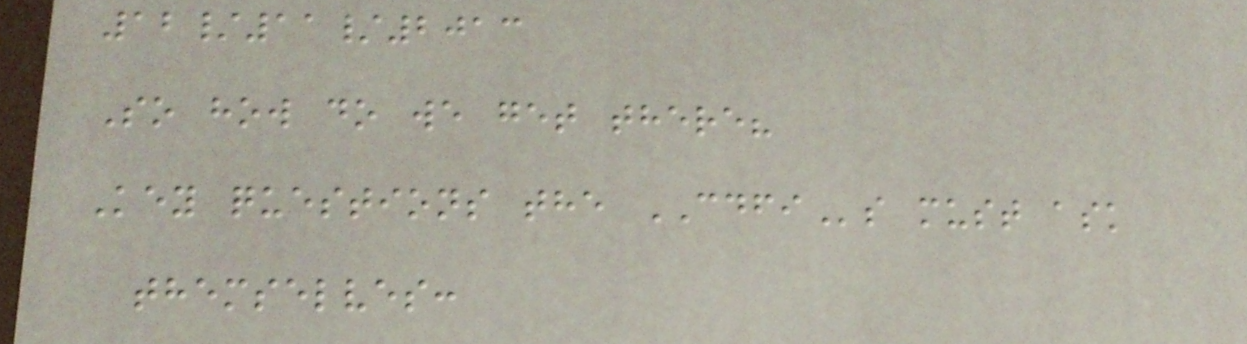12/11/2013
So how do we get there?
Key questions the CDFIs must ask
themselves:
